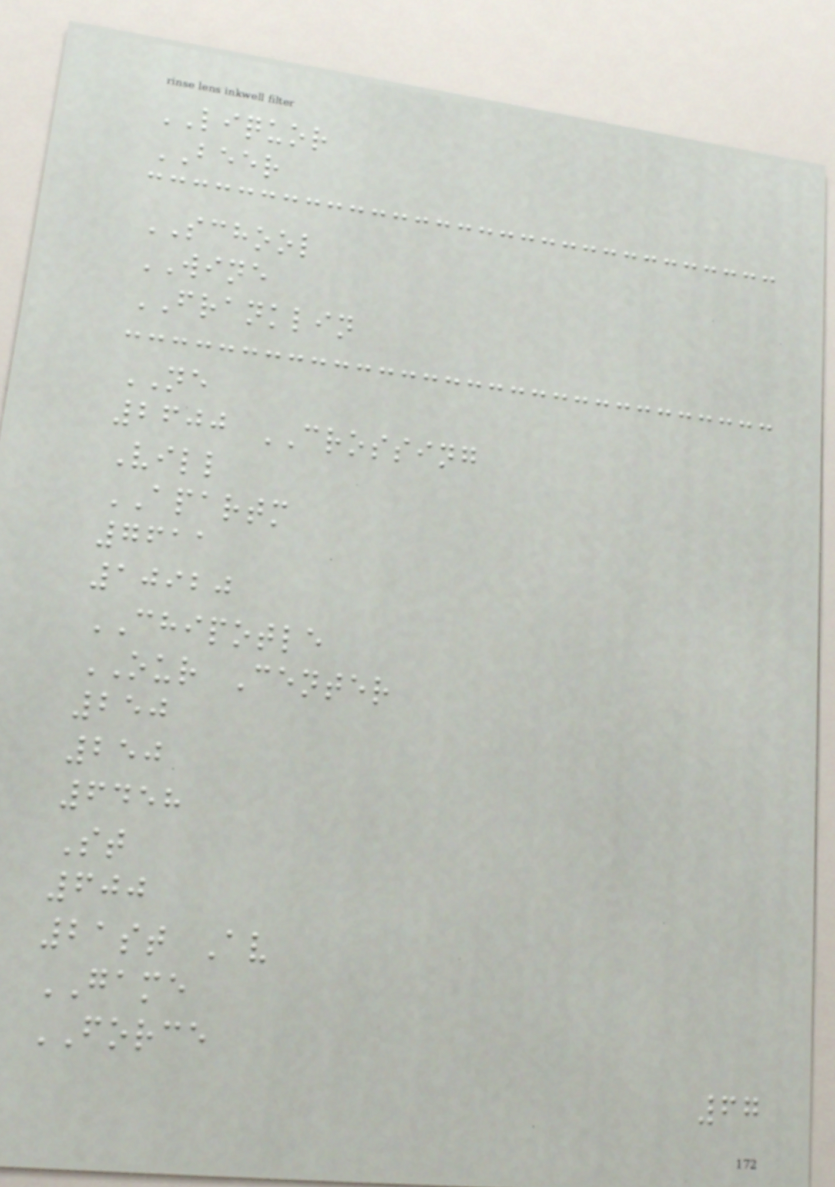LIQUOR
BEER
SCHOOL
WINE
FRANKLIN
NE
2600 CROSSING
Vill
APARTM
7611
10920
CHIPOTLE
OUR Center
250
250
6458
St
600
21st Av
GAME
FORCE
67
